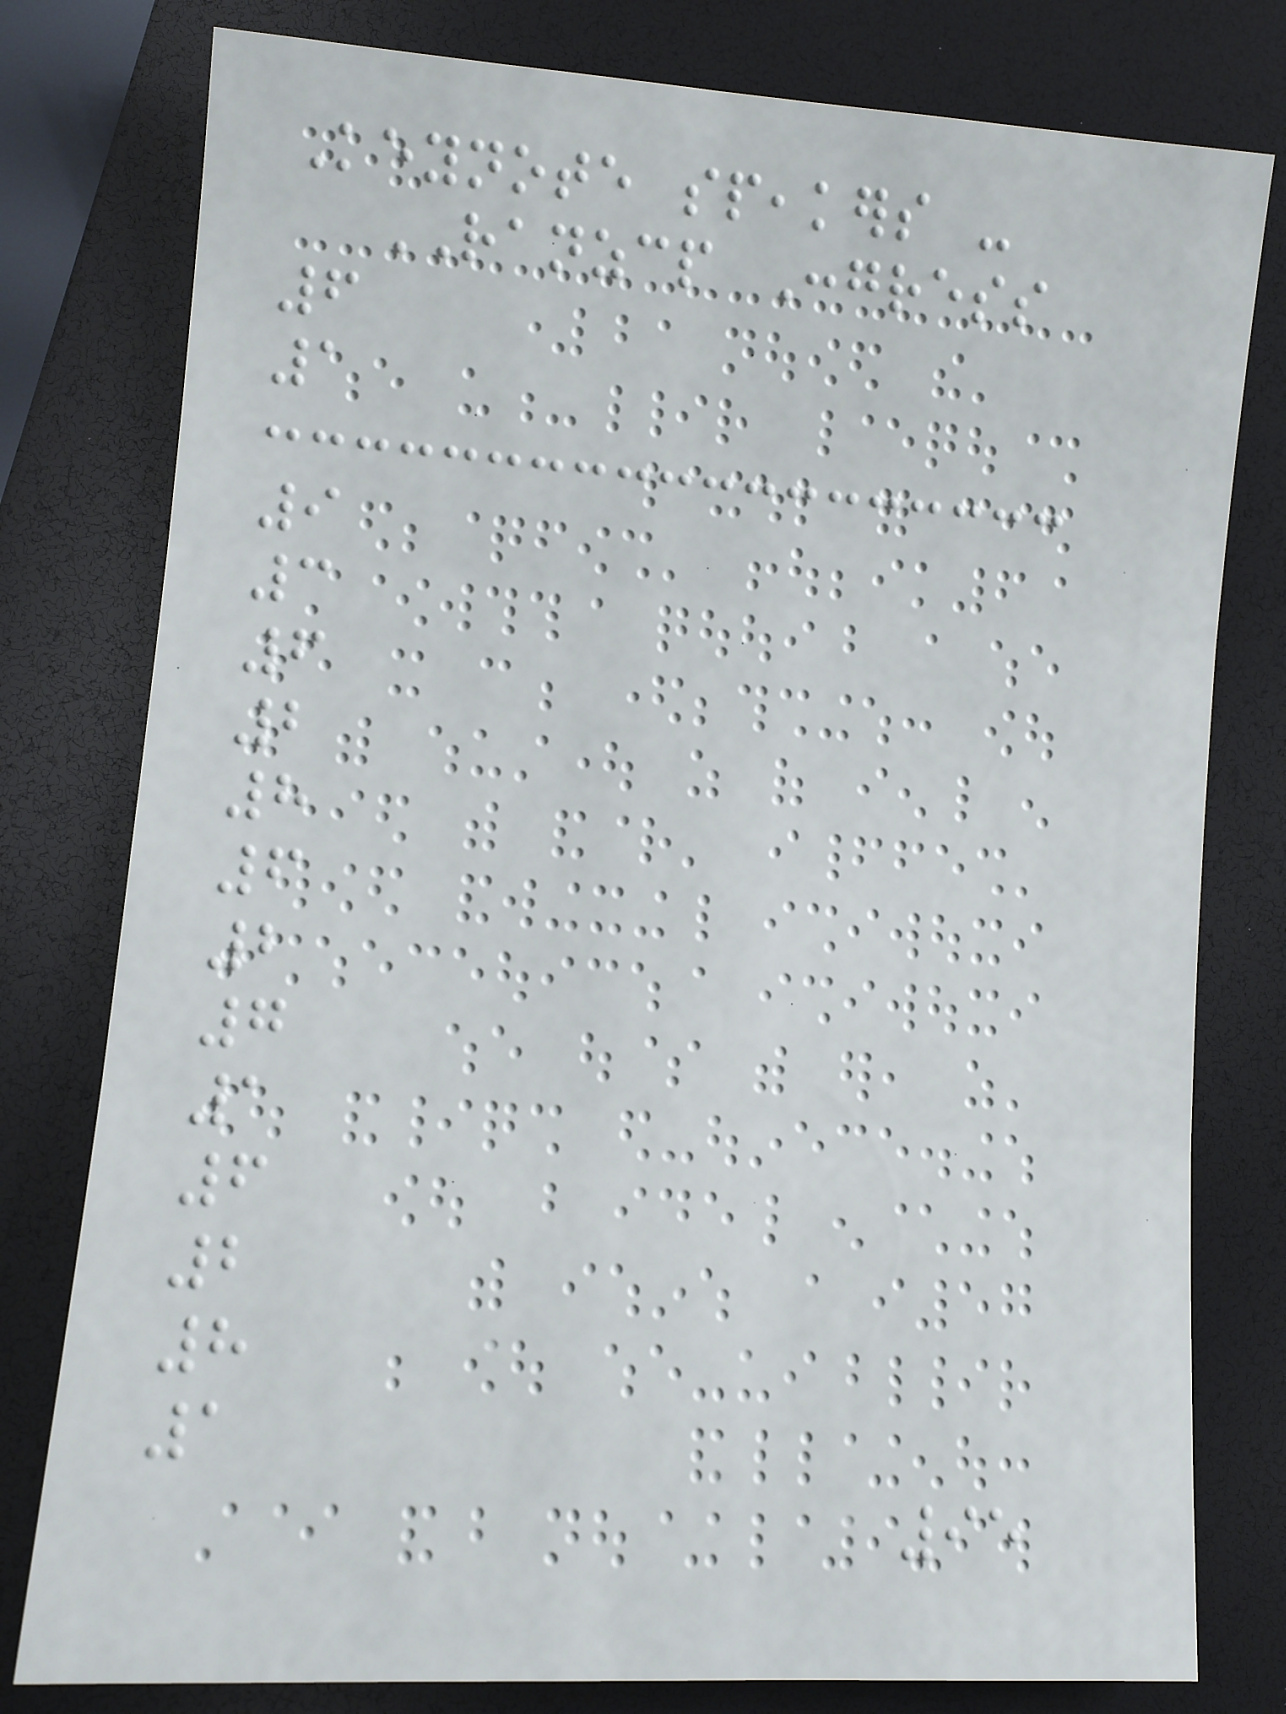Keynote speakers -
RANZCP Congress
6
1
9
3
6
2
8
6
2
7
1
6
2
8
1
95
